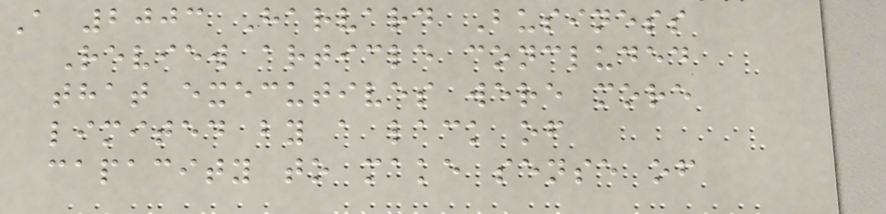A 2003 Harvard Business
Review article concluded
that executives were more
limited by a lack of
capacity to make sense of
